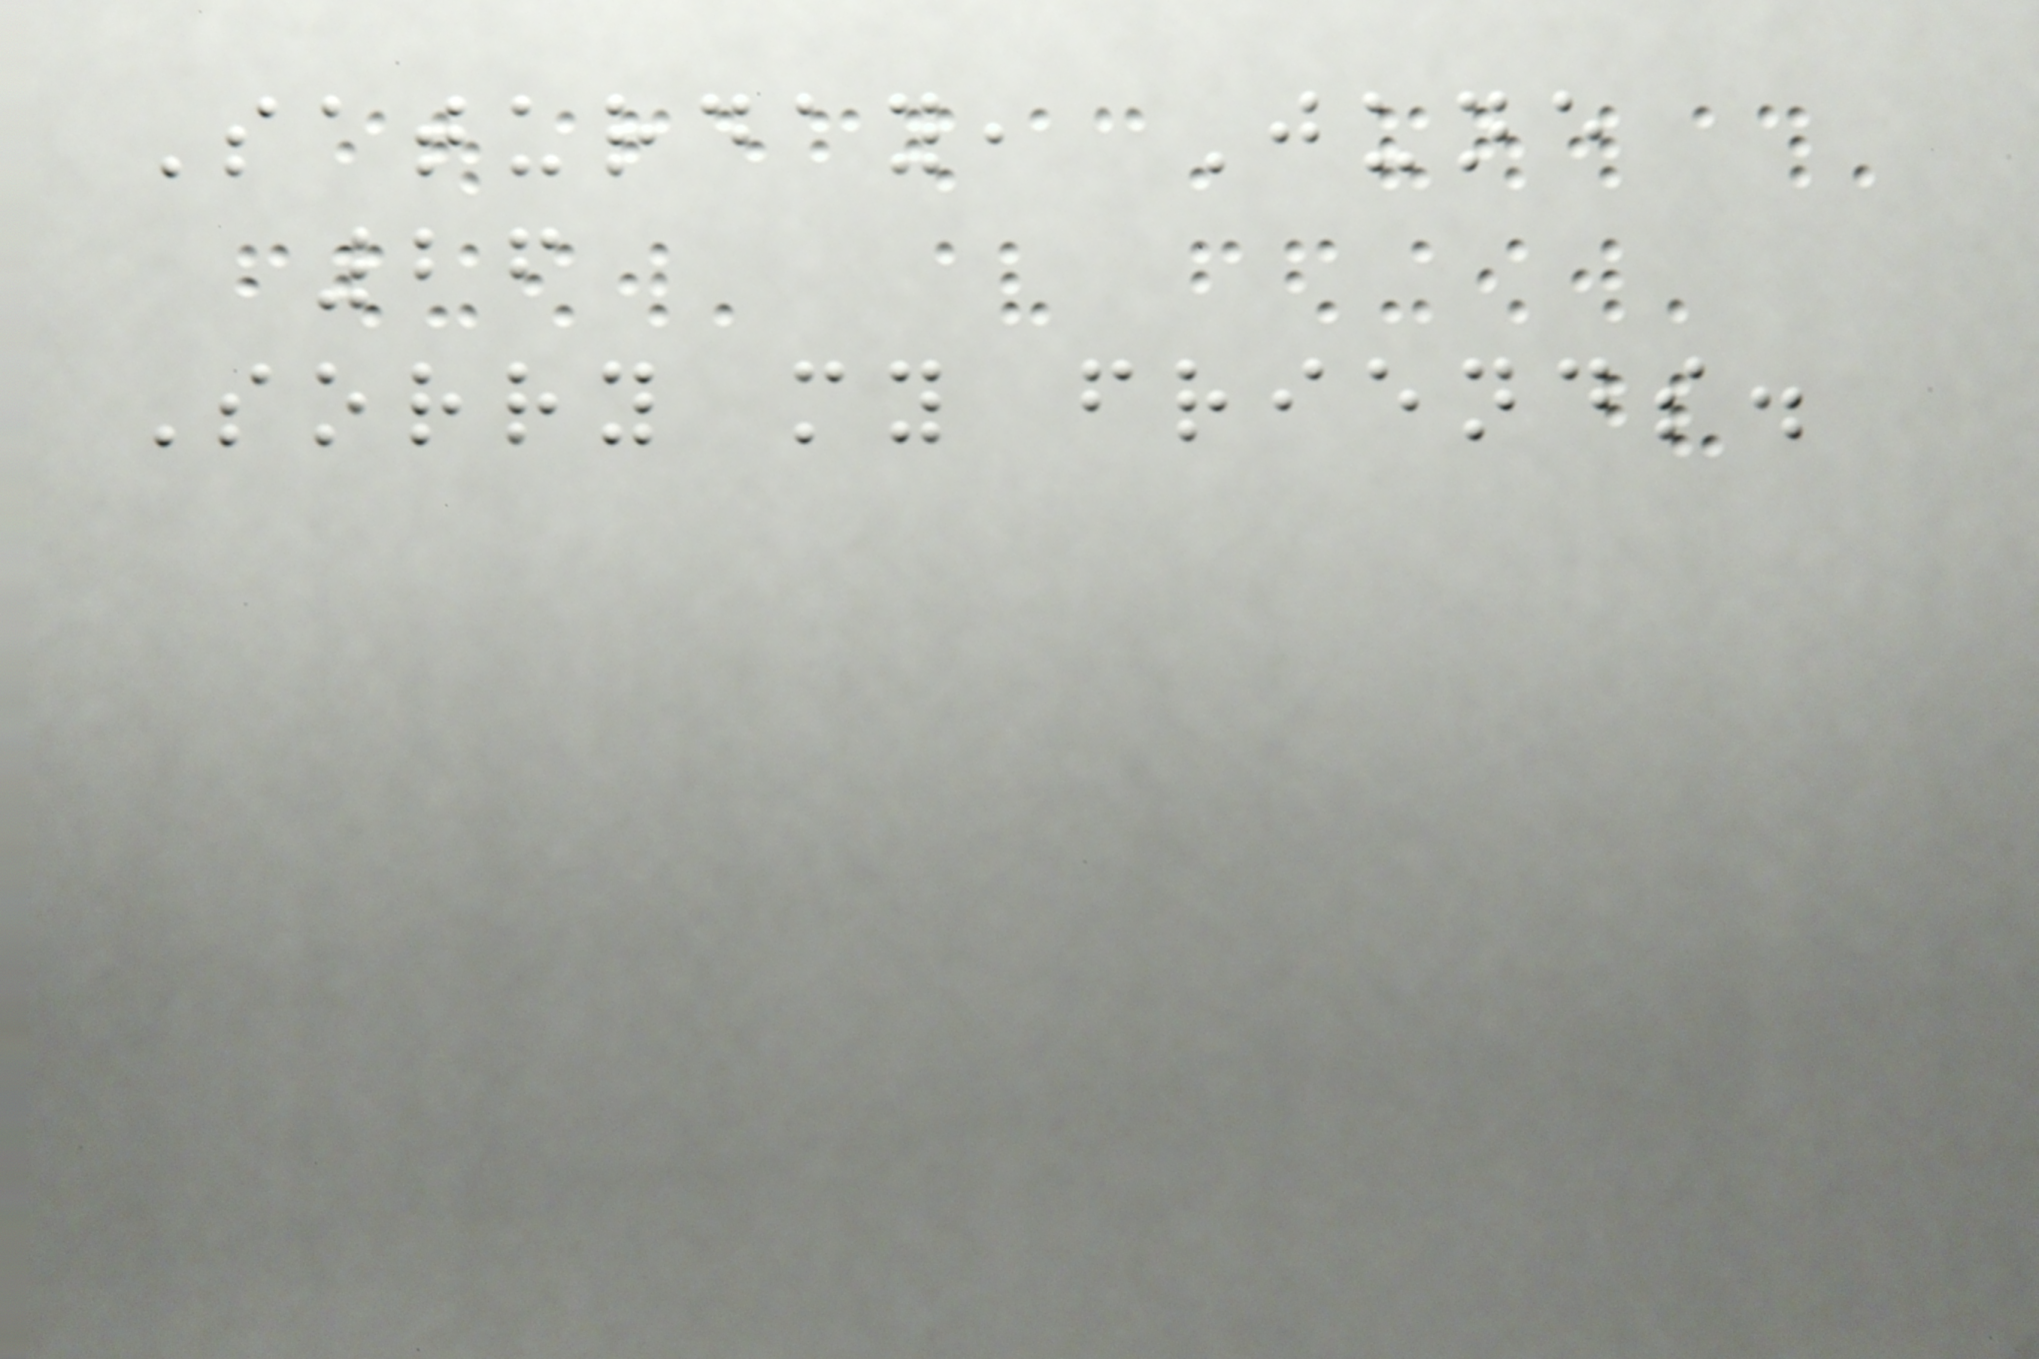Saturday, June
26
Sorry my friends.
